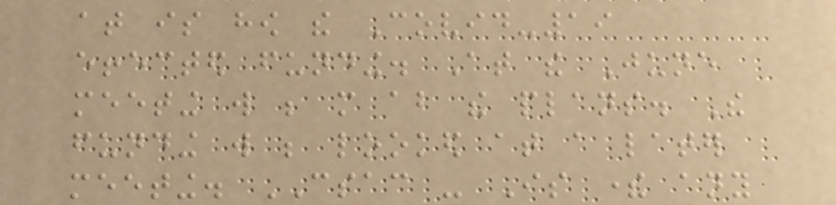at is how the Covid-19
effected funding. At the June
meeting will be more about the plans. The
funding will be looked at a later
meeting. CSAC - Is there any
